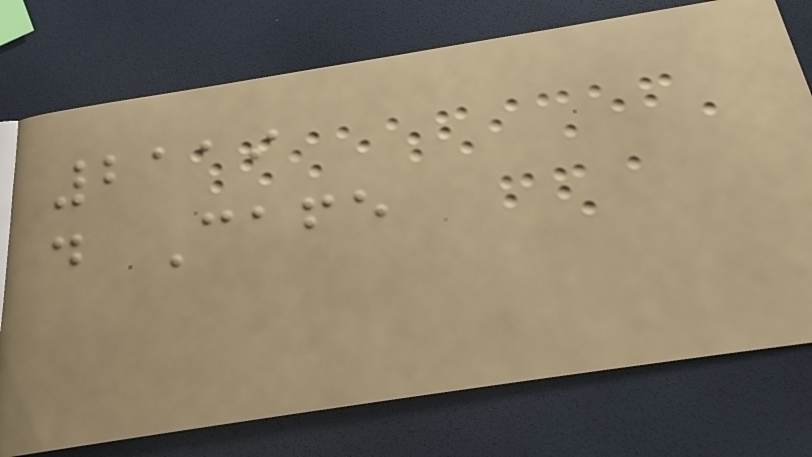2119
d Cafe
